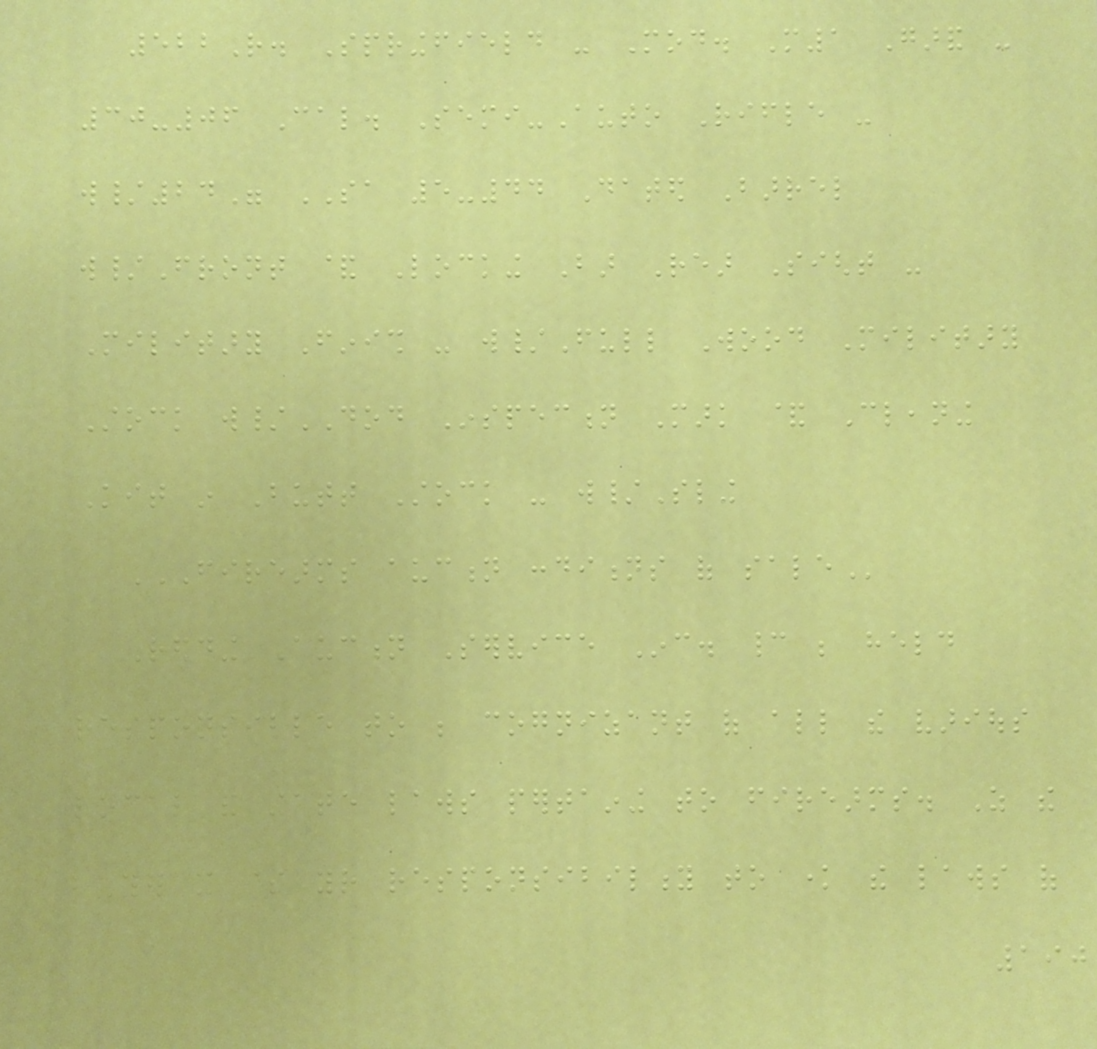522R. Springfield - Mod. M1 Garand -
30-06 Cal. Semi-Auto Rifle -
w/24" SA 5-44 Dated Barrel
w/Front & Locking Bar Rear Sight -
Military Finish - w/Full Wood Military
Stock w/DOD Inspection Mark & Cleaning
Kit in Butt Stock - w/Sling
FIREARMS AUCTION CONDITIONS OF SALE
Redding Auction Service Inc. cannot be held
responsible to be cognizant of all the various
local and state laws pertaining to firearms. As the
buyer it is your responsibility to know the laws of
190
